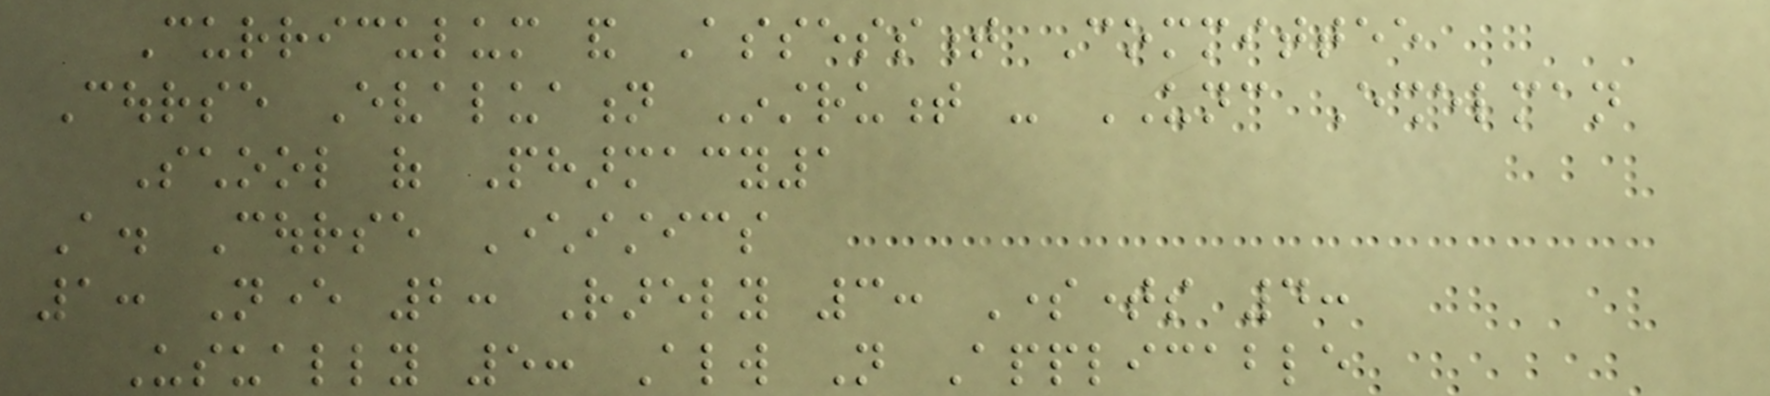Curriculum and Assessment Committee
Course Evaluation Instrument - UNC Eshelman
School of Pharmacy1
A. Course Characteristics
1: Never 2: Rarely 3: Sometimes 4:
Usually 5: Always Not Applicable
